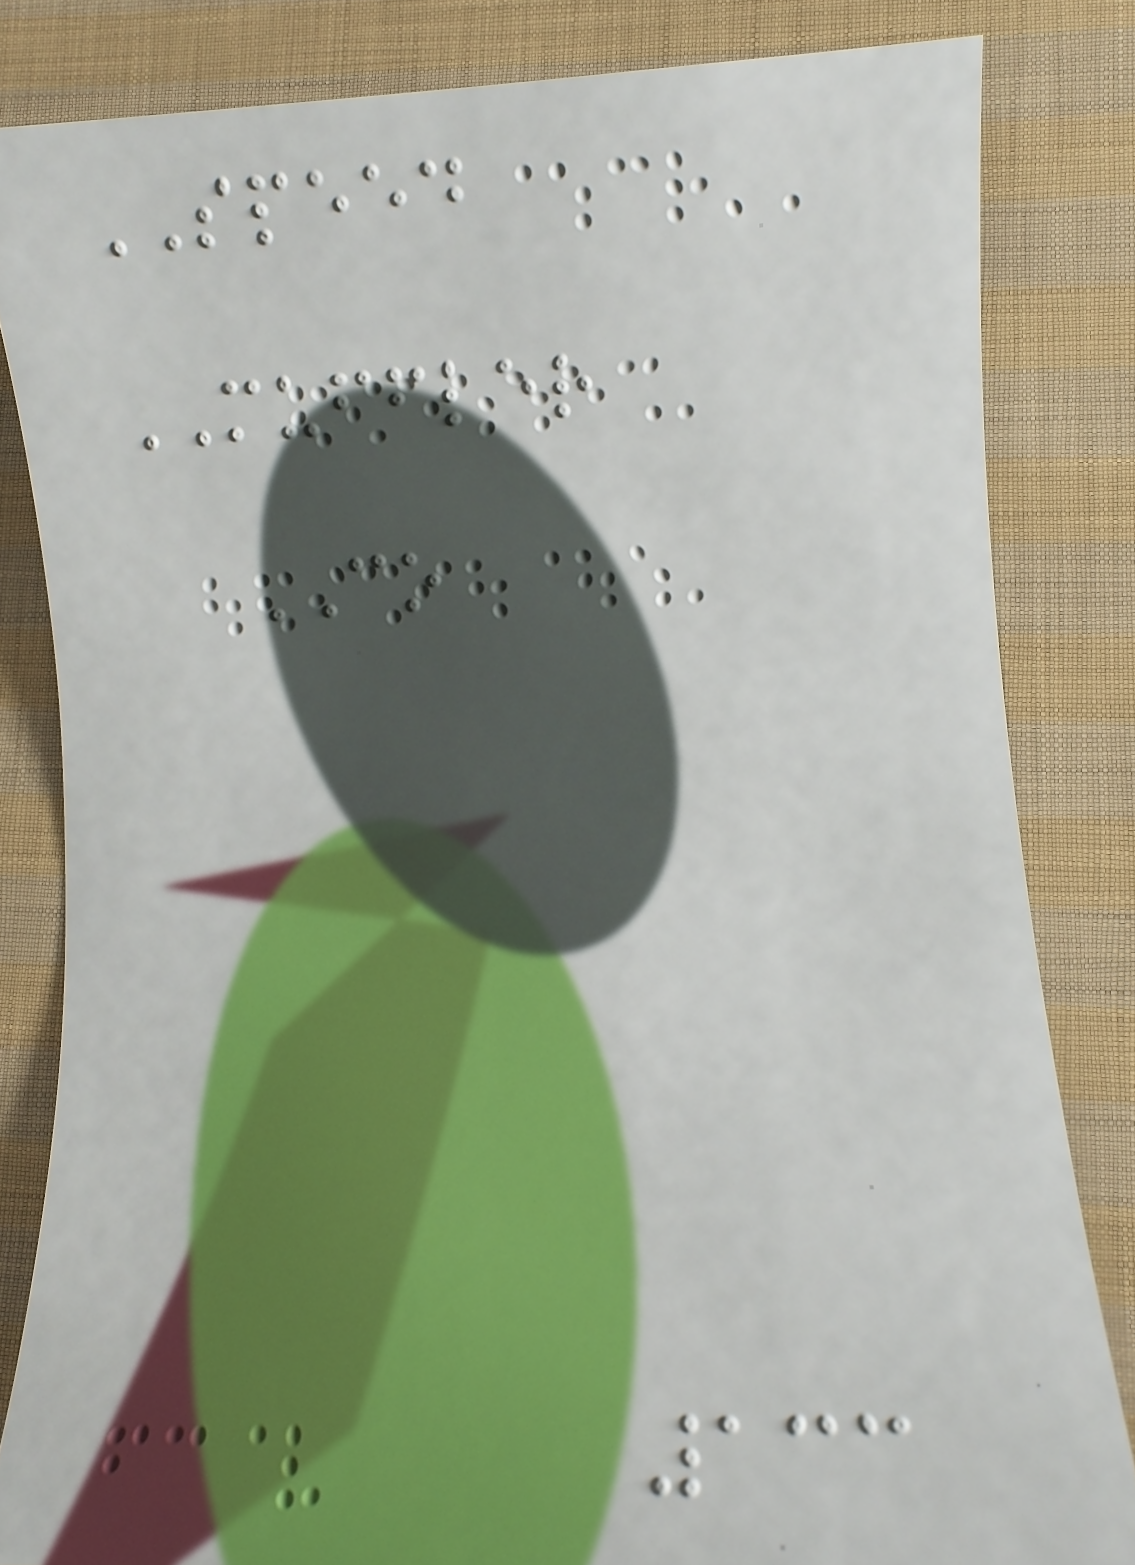SPEED
MUFFLER
CO
133
